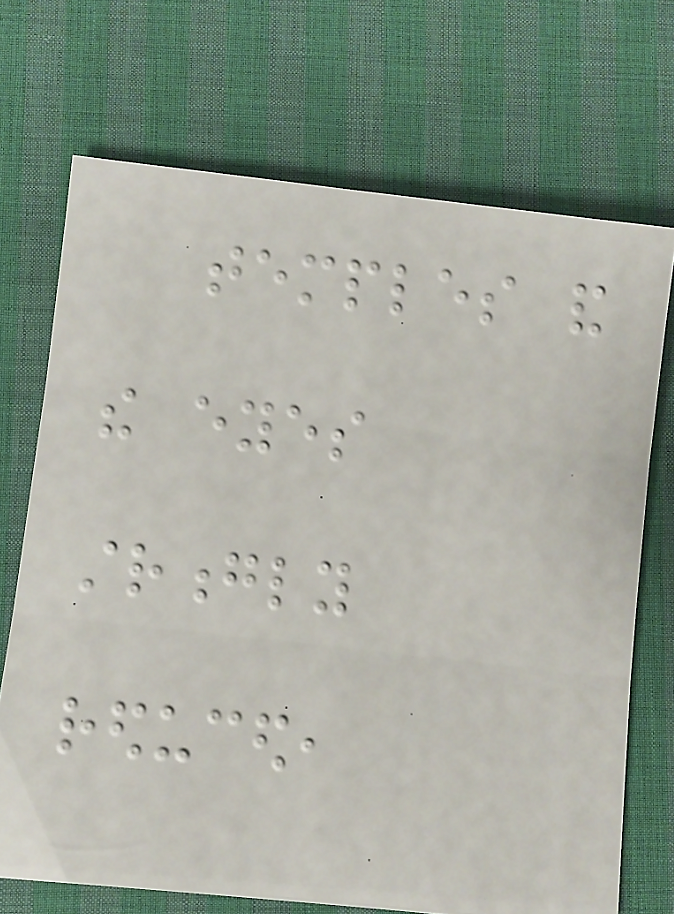temples and
the eyes
strongly
reduced,
